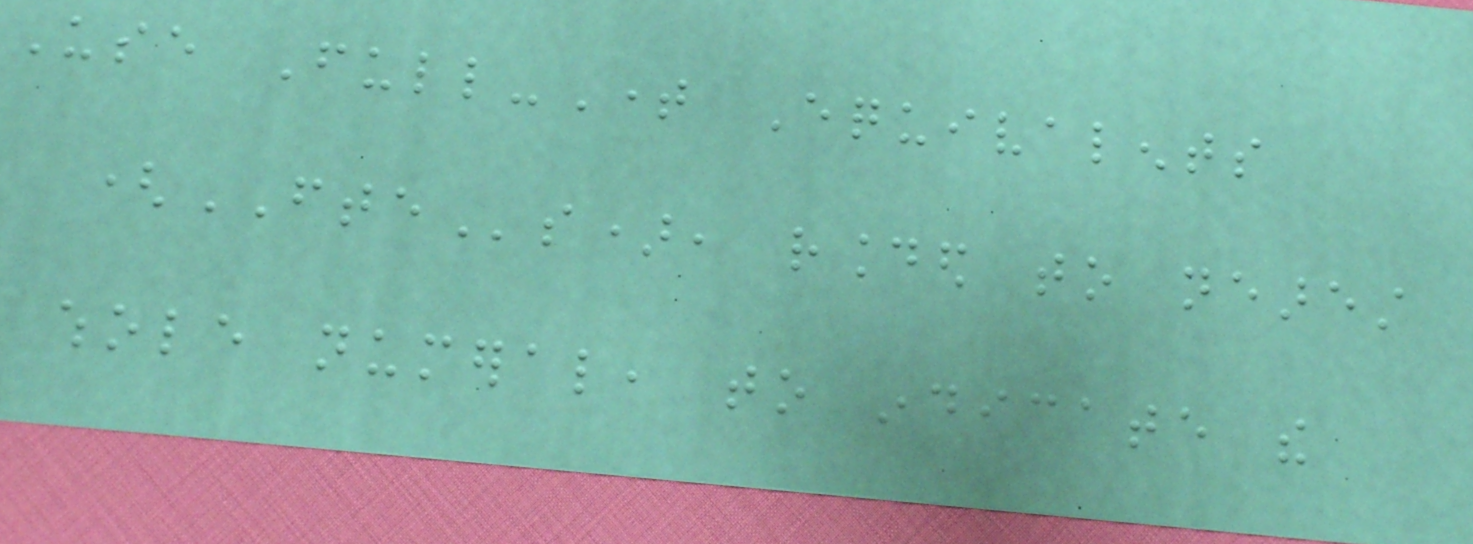Use Full-Time Equivalents
(FTEs), rounded to nearest
whole numeral, to indicate the
